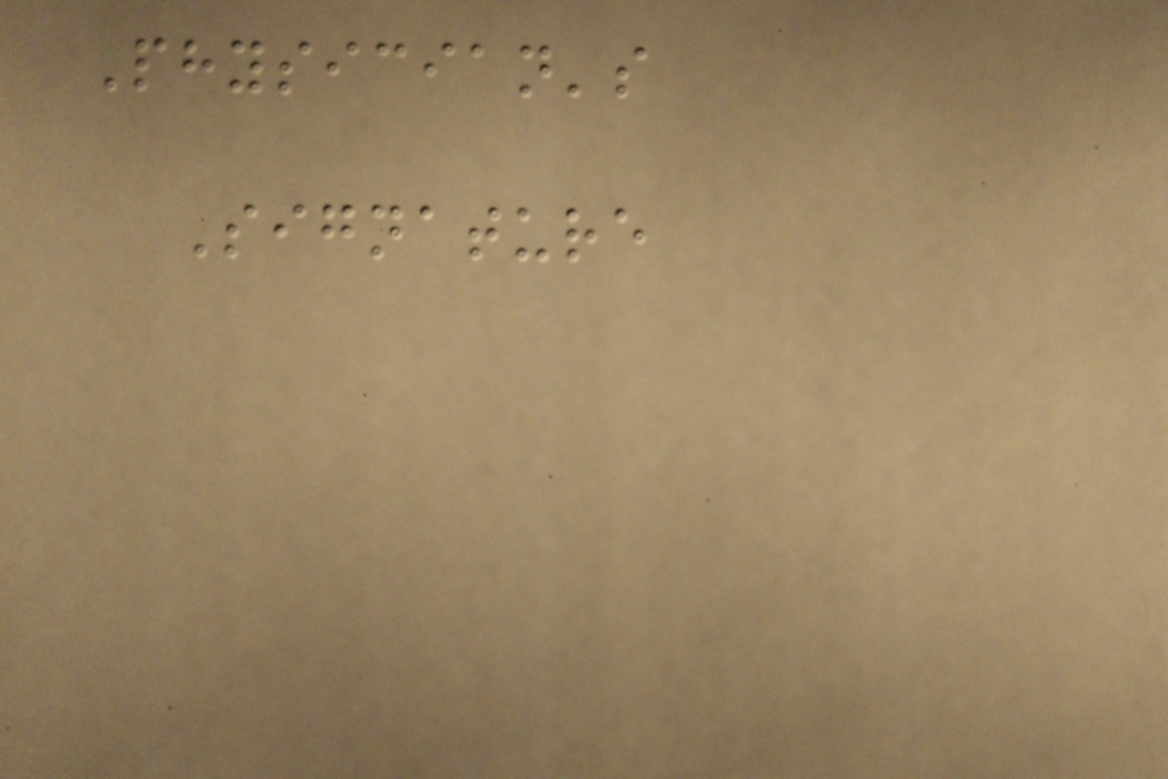Physician's
Signature
